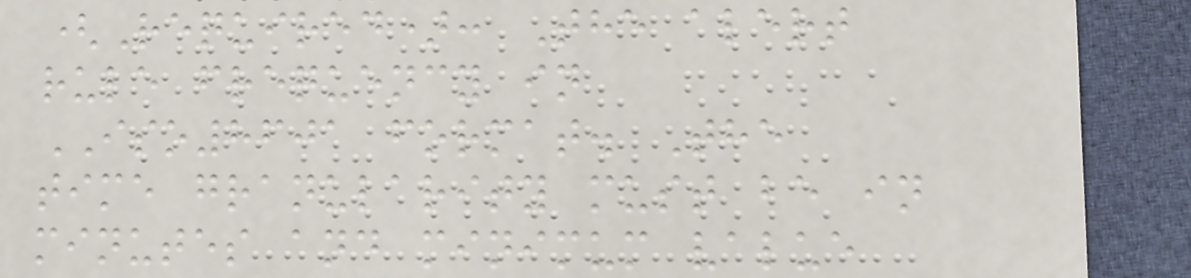(Required): The alert
rule frequency in
ISO8601 format. The
time granularity must be in
minutes and minimum value
